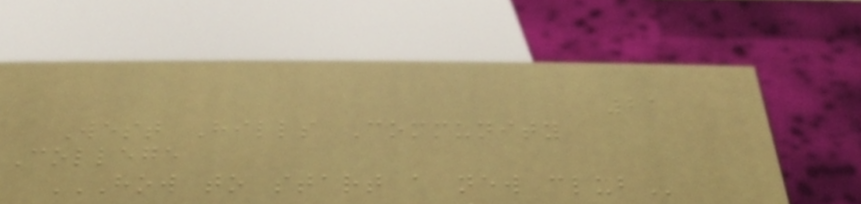21
West Hills Community
College
HOW TO START A NEW CLUB
